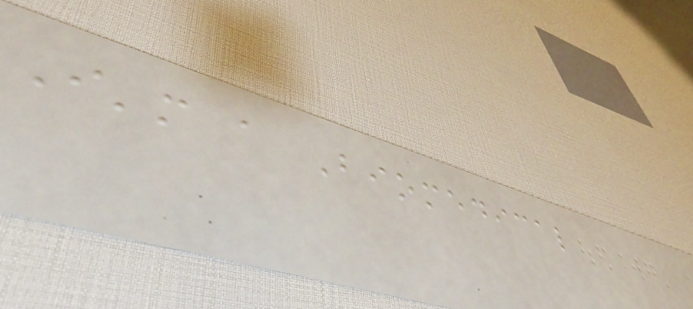I'm a Biomedical
